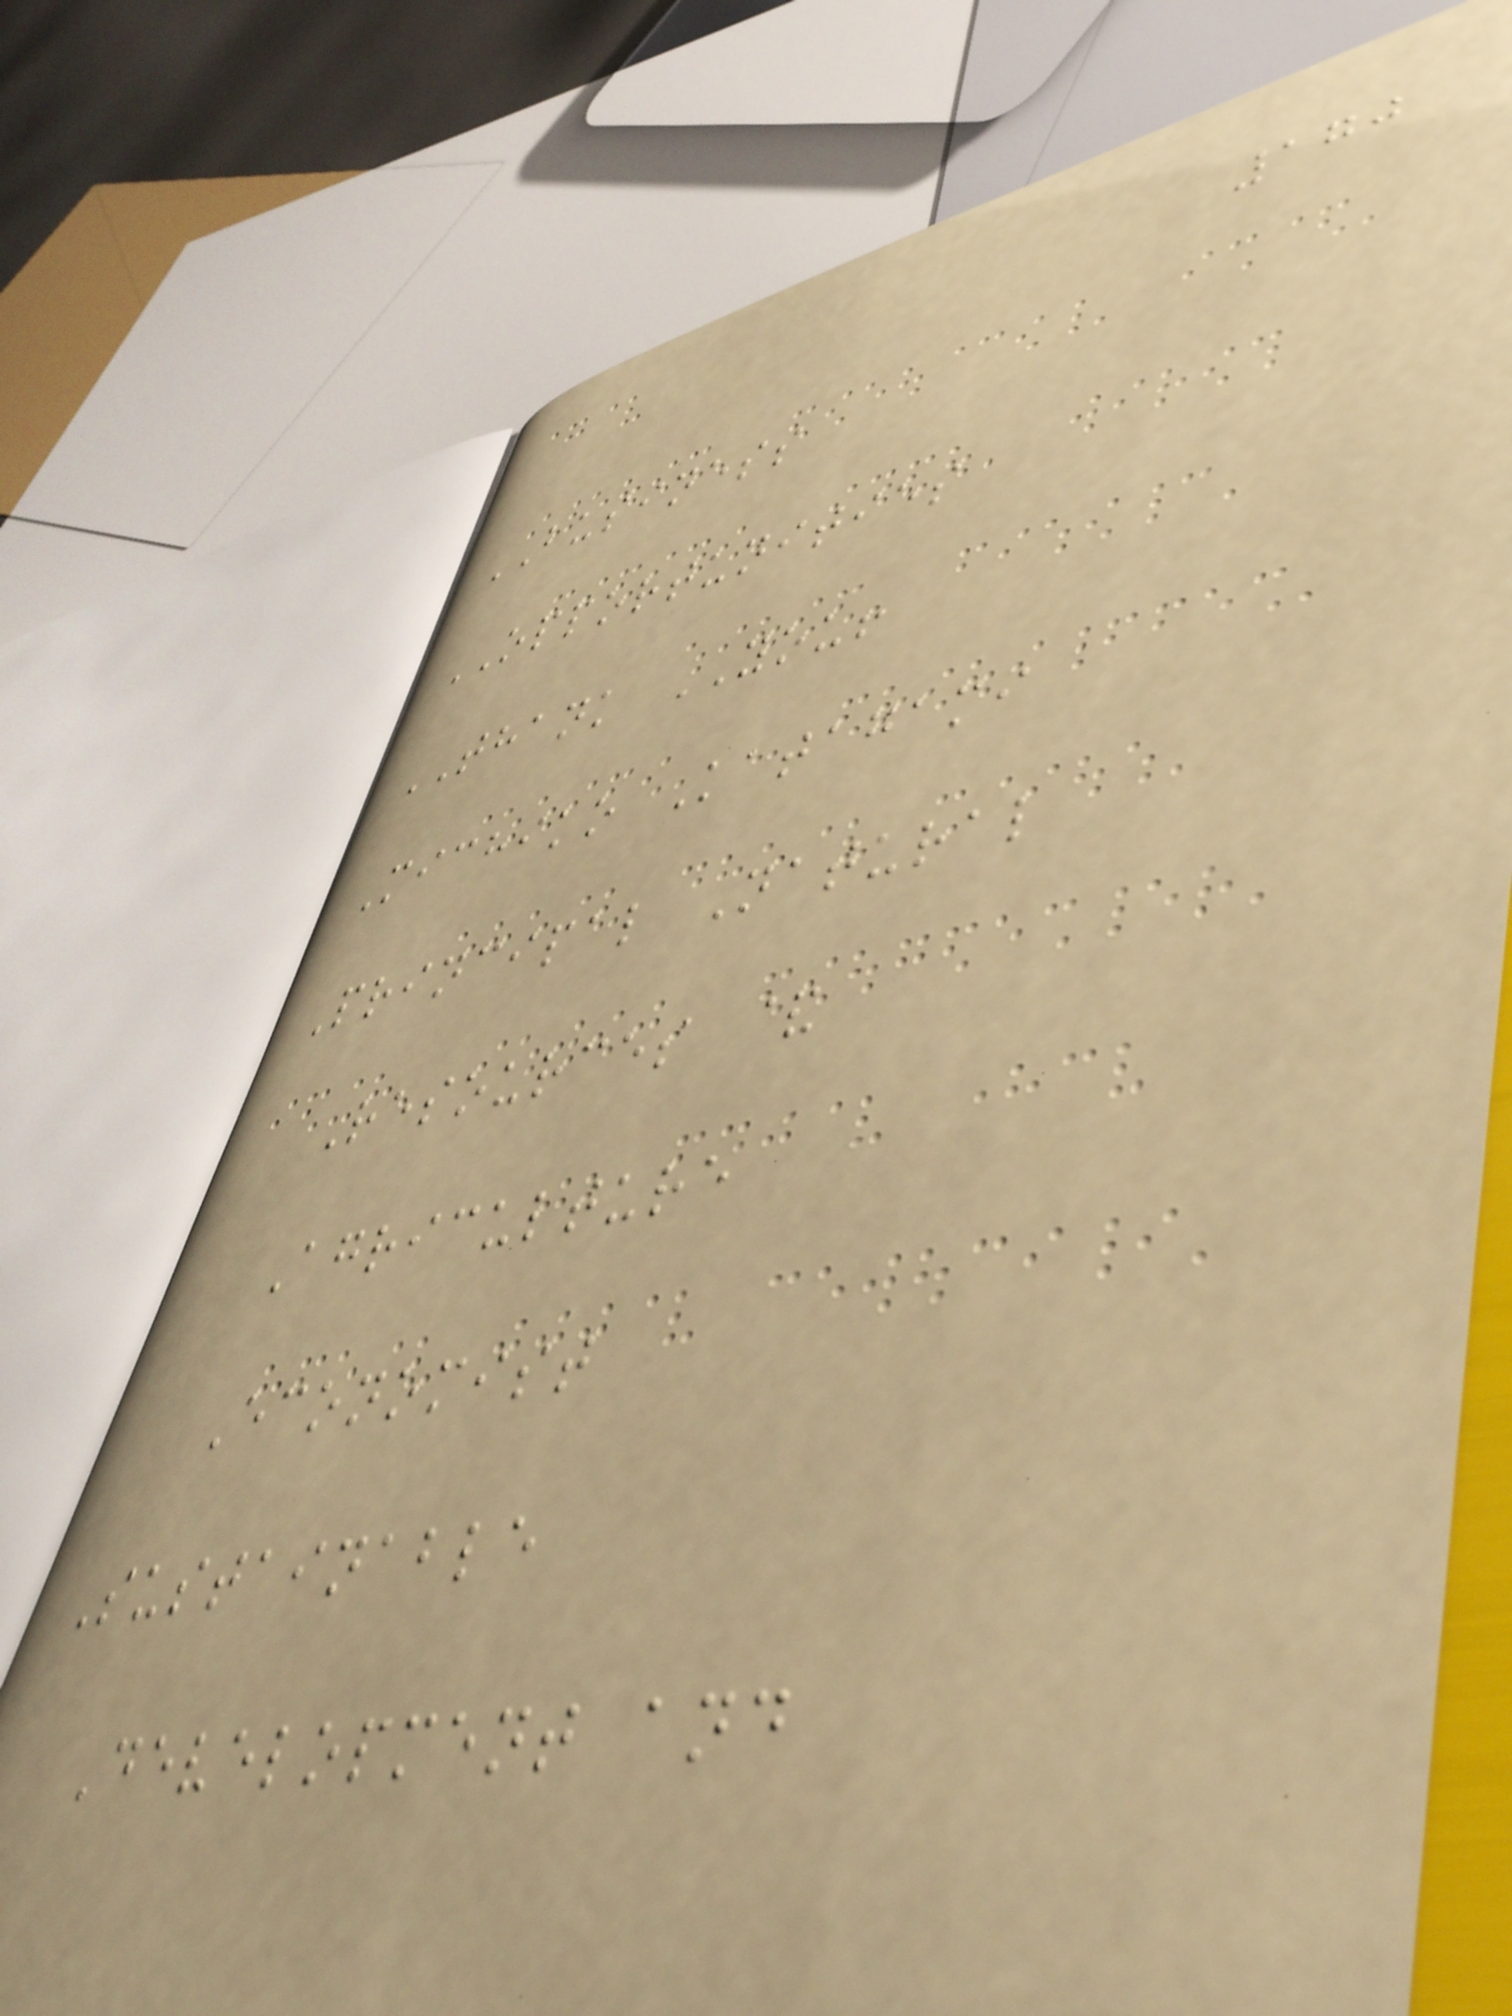170
BUSINESS
OPPORTUNITIES
THANK YOU!
Michiko Katagami
Principal Natural
Resources &
Agriculture
Economist
Sustainable
Development and
